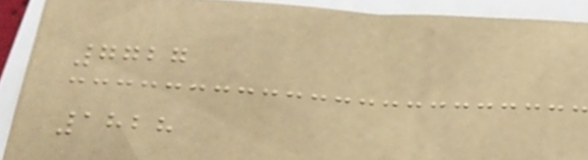7727
1828
